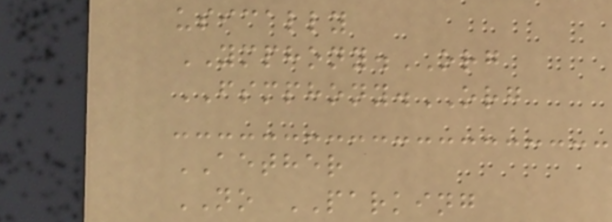usically
YMPHONY.ORG
FSMPHONY.ORG
AETHER
NO PARKING
